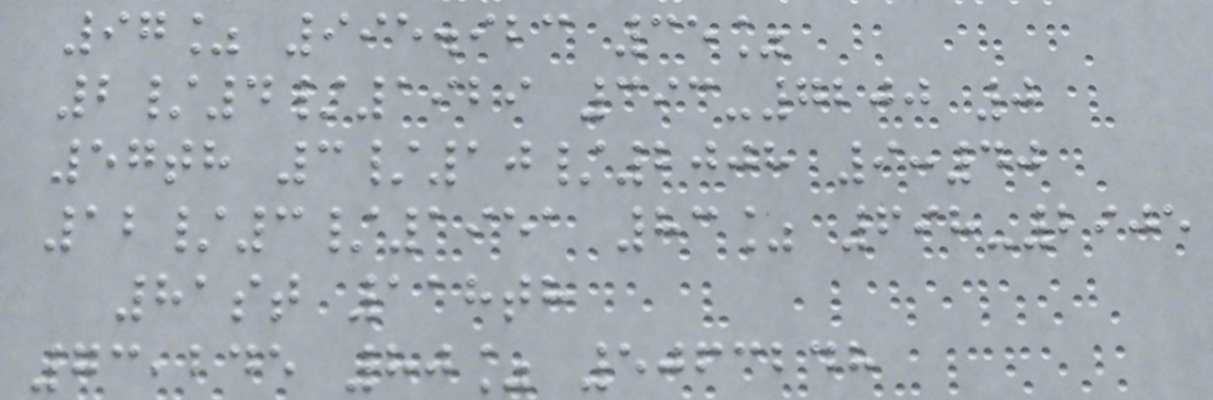97% 995.923 35%
2/4/1929 393-7200 0
57th 3/10/2008 9:40
12/3/1951 83% 698-2905
81st 118th
73,245 80% 5063248
